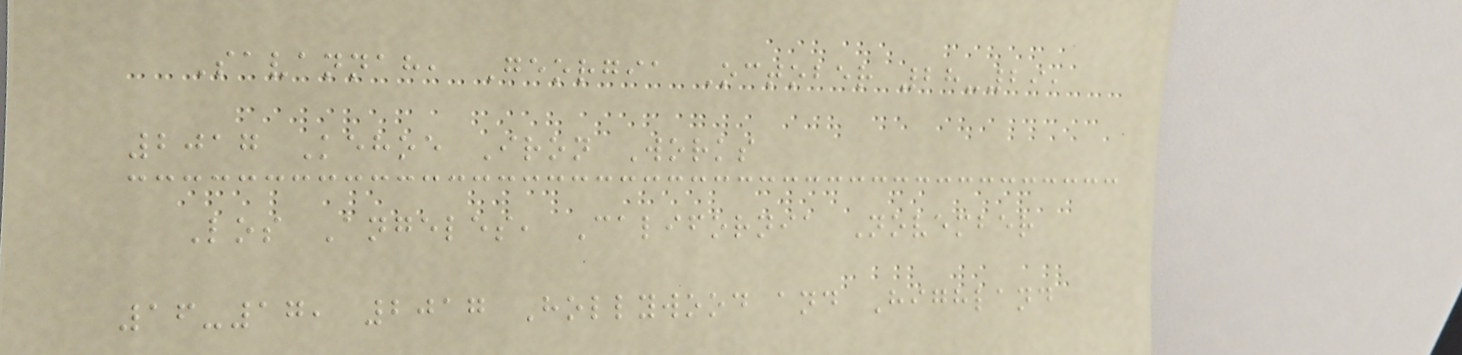Savannah, Georgia October 28-29,
2017 Kehoe Iron Works
Los Angeles, California November
16-17, 2017 Hollywood and Highland
